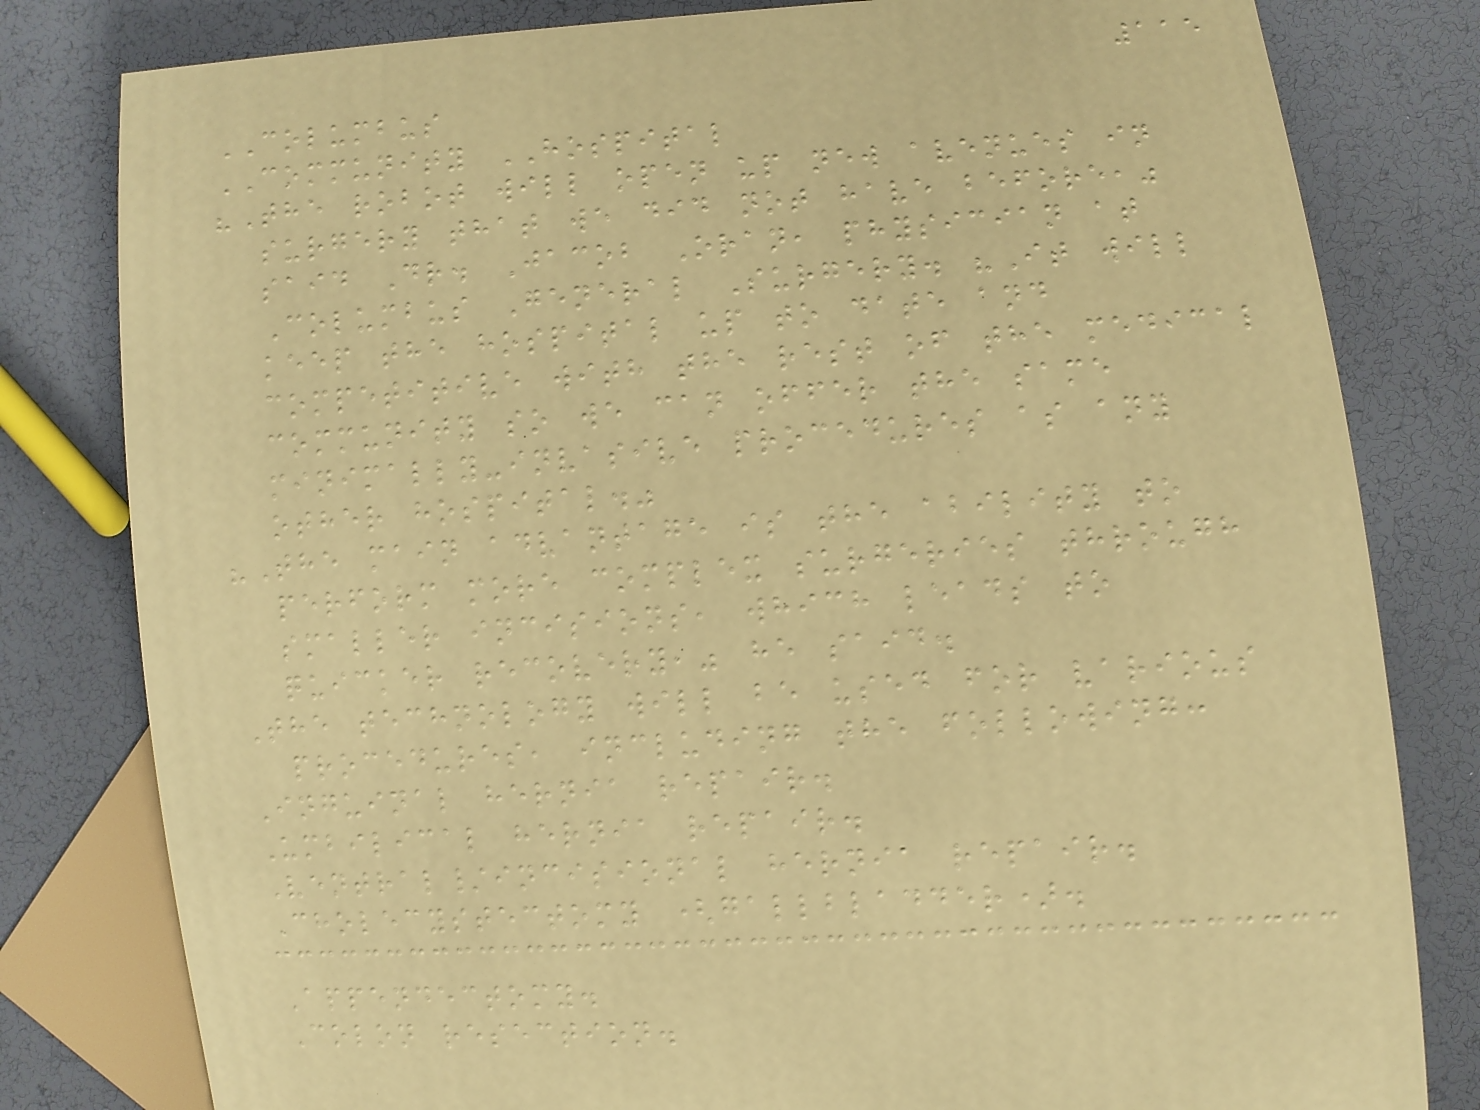115
COLUMBUS
COMMUNITY HOSPITAL
"The robot will open up new avenues in
surgery that we did not have before,"
said Dr. Jacob Oran, physician at
Columbus General Surgery. "It will
keep the hospital up to date and
competitive with the rest of the medical
community so we can offer the same
minimally-invasive procedures as any
other hospital."
"The main advantage is the ability to
perform more complex surgeries through
smaller incisions, which leads to
quicker recovery," he said.
The technology will be used for various
procedures, including the following:
Inguinal hernia repair.
Umbilical hernia repair.
Ventral/incisional hernia repair.
Cholecystectomy (gallbladder).
Appendectomy.
Colon resection.
